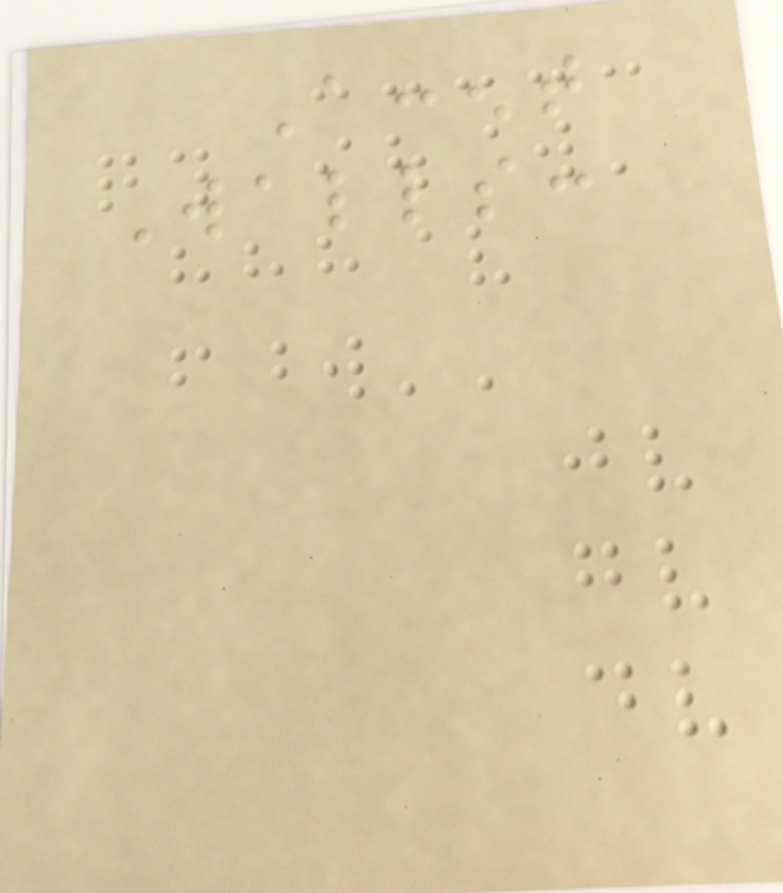Accent
Walls:
